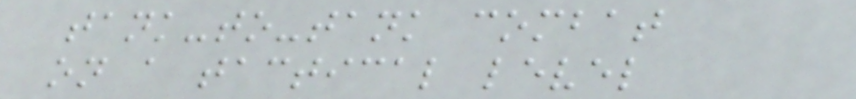tank-to-tank combat
on a tactical level
